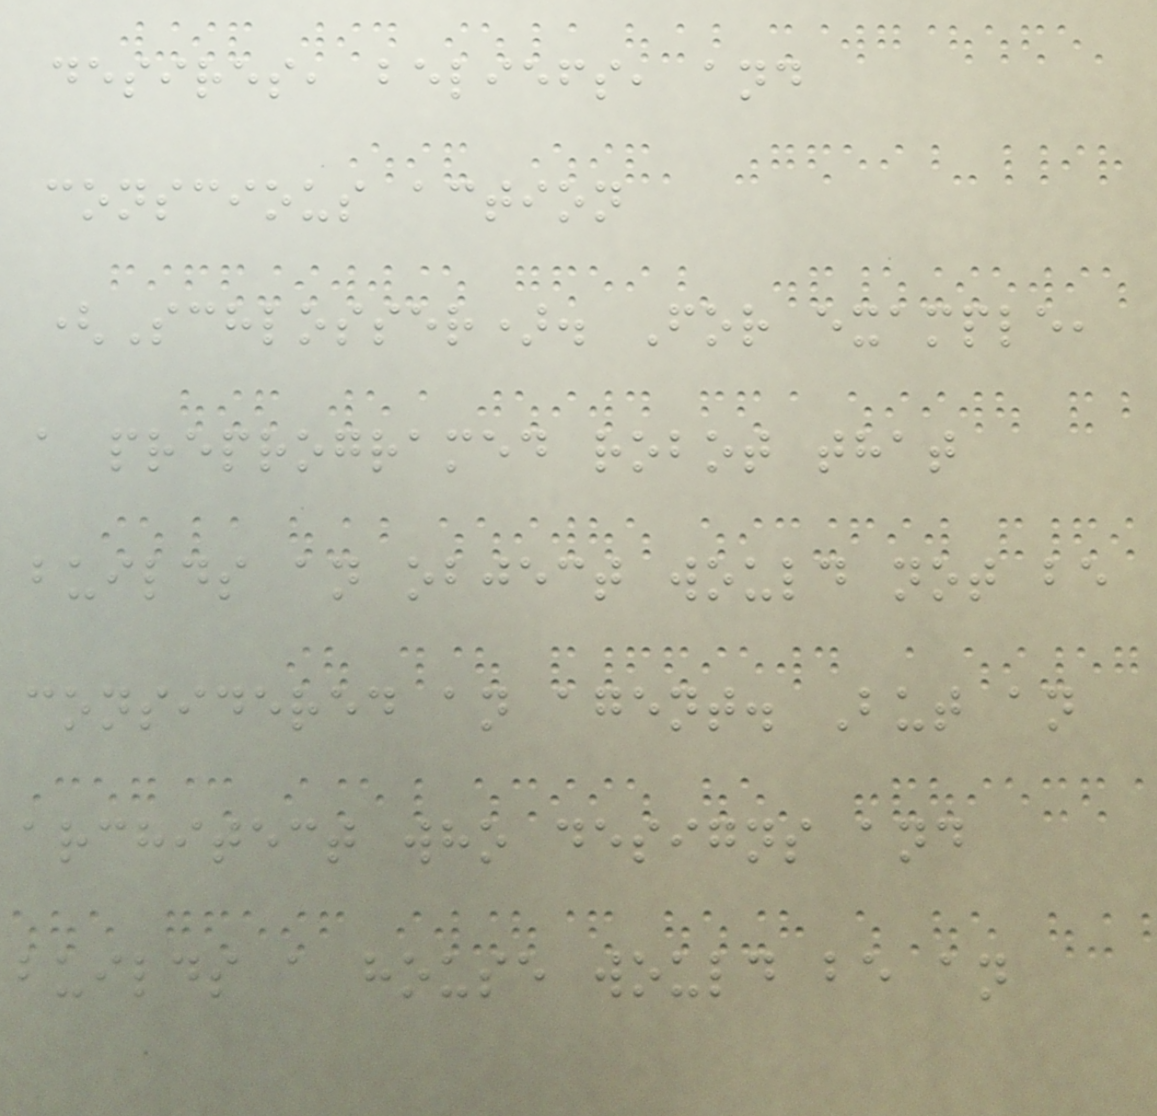desires, beliefs, and
conscious action
(Schlosser). For example,
a preprogramed robot that
builds an object would not be
considered an agent. But an
architect who designs and
builds a house would be an
